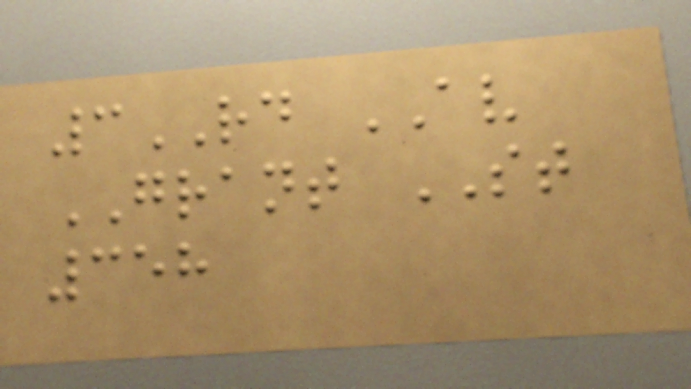3RD AV
GRANT ST
358
